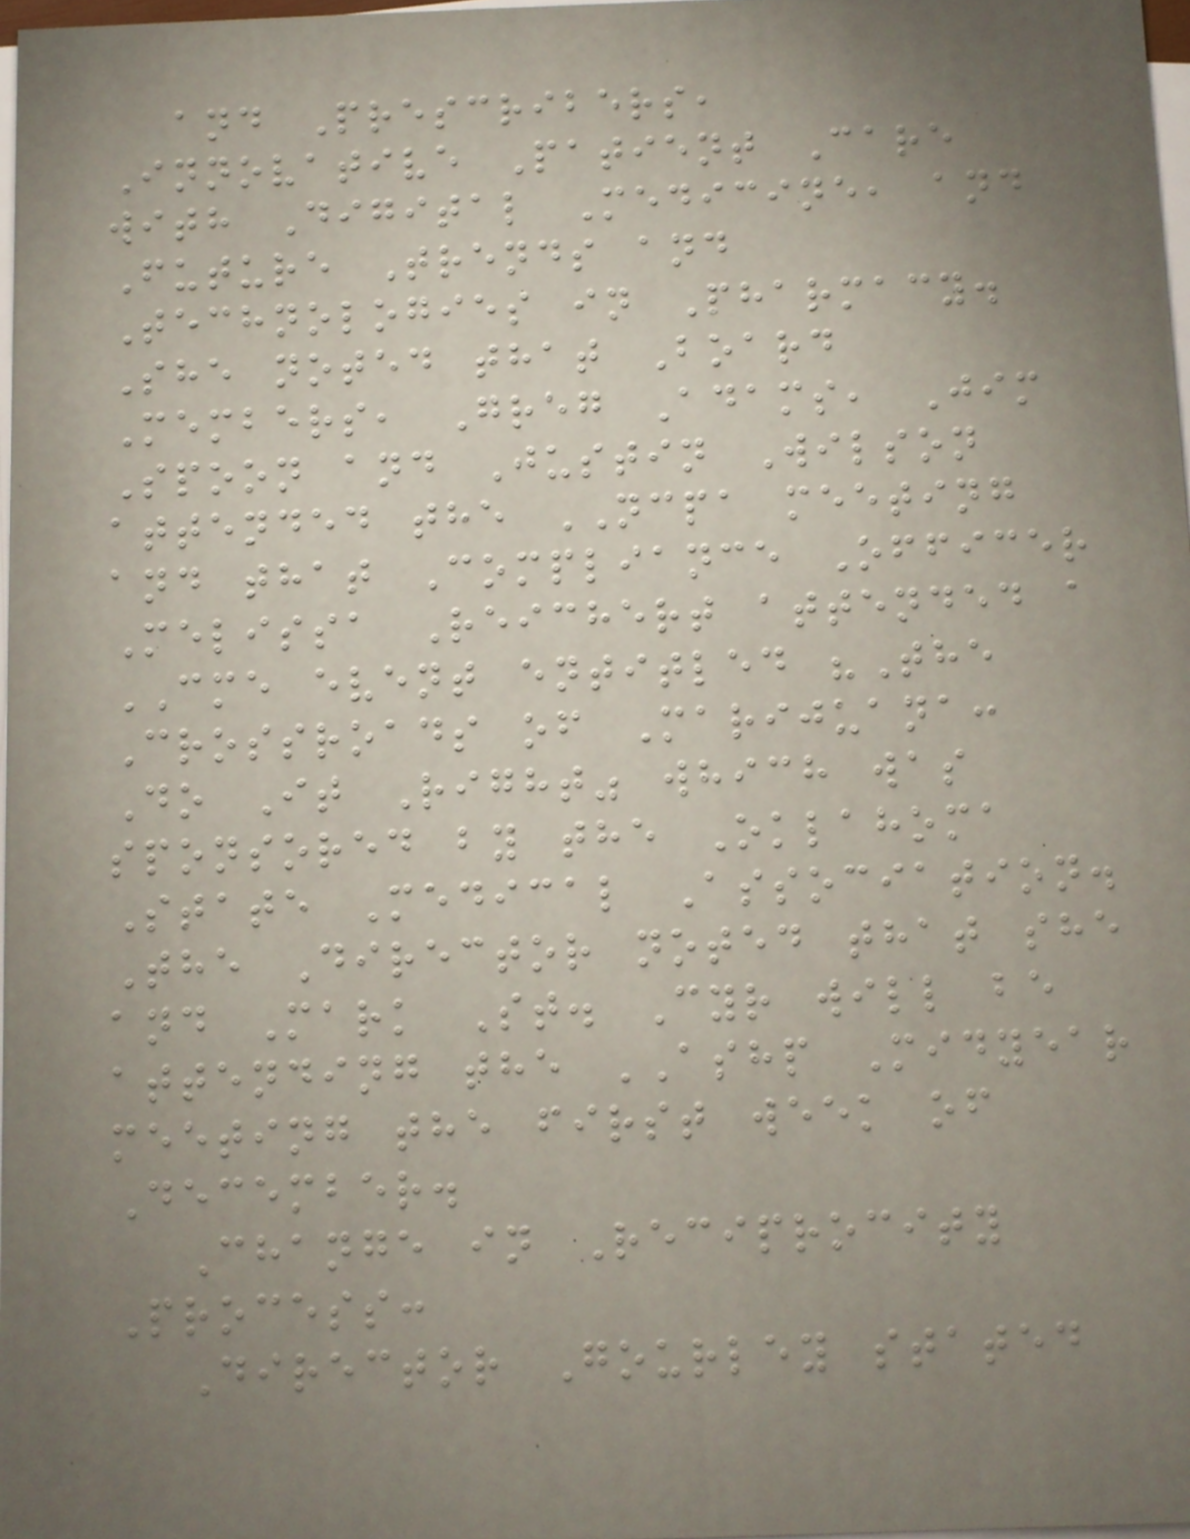and Prescribers,
Innovative Patient Care
with Digital Medicine, and
Future Trends and
Technologies in Pharmacy.
She noted that Board
Members, Greg Adams, Jim
Spoon and Justin Wilson
attended the NCPA meeting
and that Compliance Officer
Melissa Reichert attended a
CME event entitled "The
Crossroads of Marijuana:
Do It Right" which was
sponsored by the Oklahoma
State Medical Association.
The Director noted that she
and Mark St. Cyr will be
attending the ASHP Midyear
meeting the first week of
December.
Change in Reciprocity
Process:
Director Gourley stated
